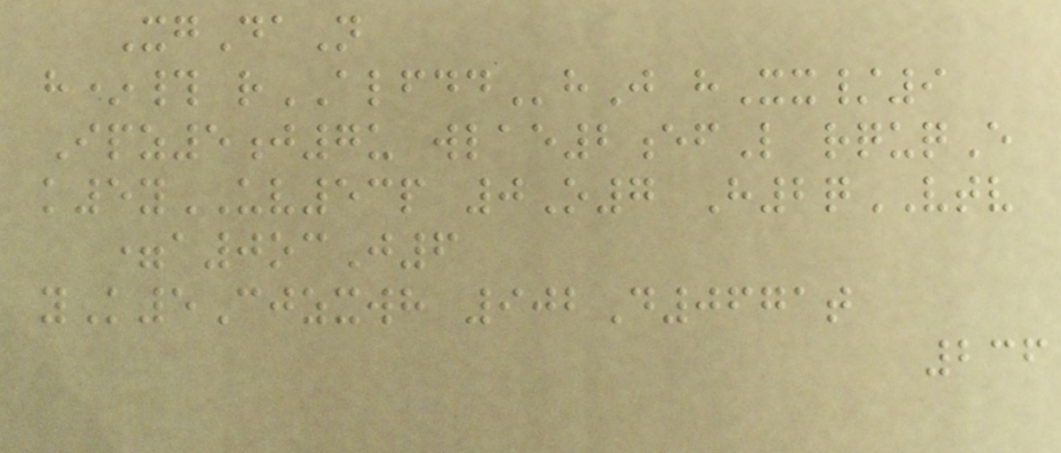XgDaN
h*# rALFDDhJ hXx/9
Ipz5j7u wlae2efL rquqE
k5yUV53p 0O7 H2qVTV
=a0ocJ6
yK5Cjzxwh 902D0671t
236
